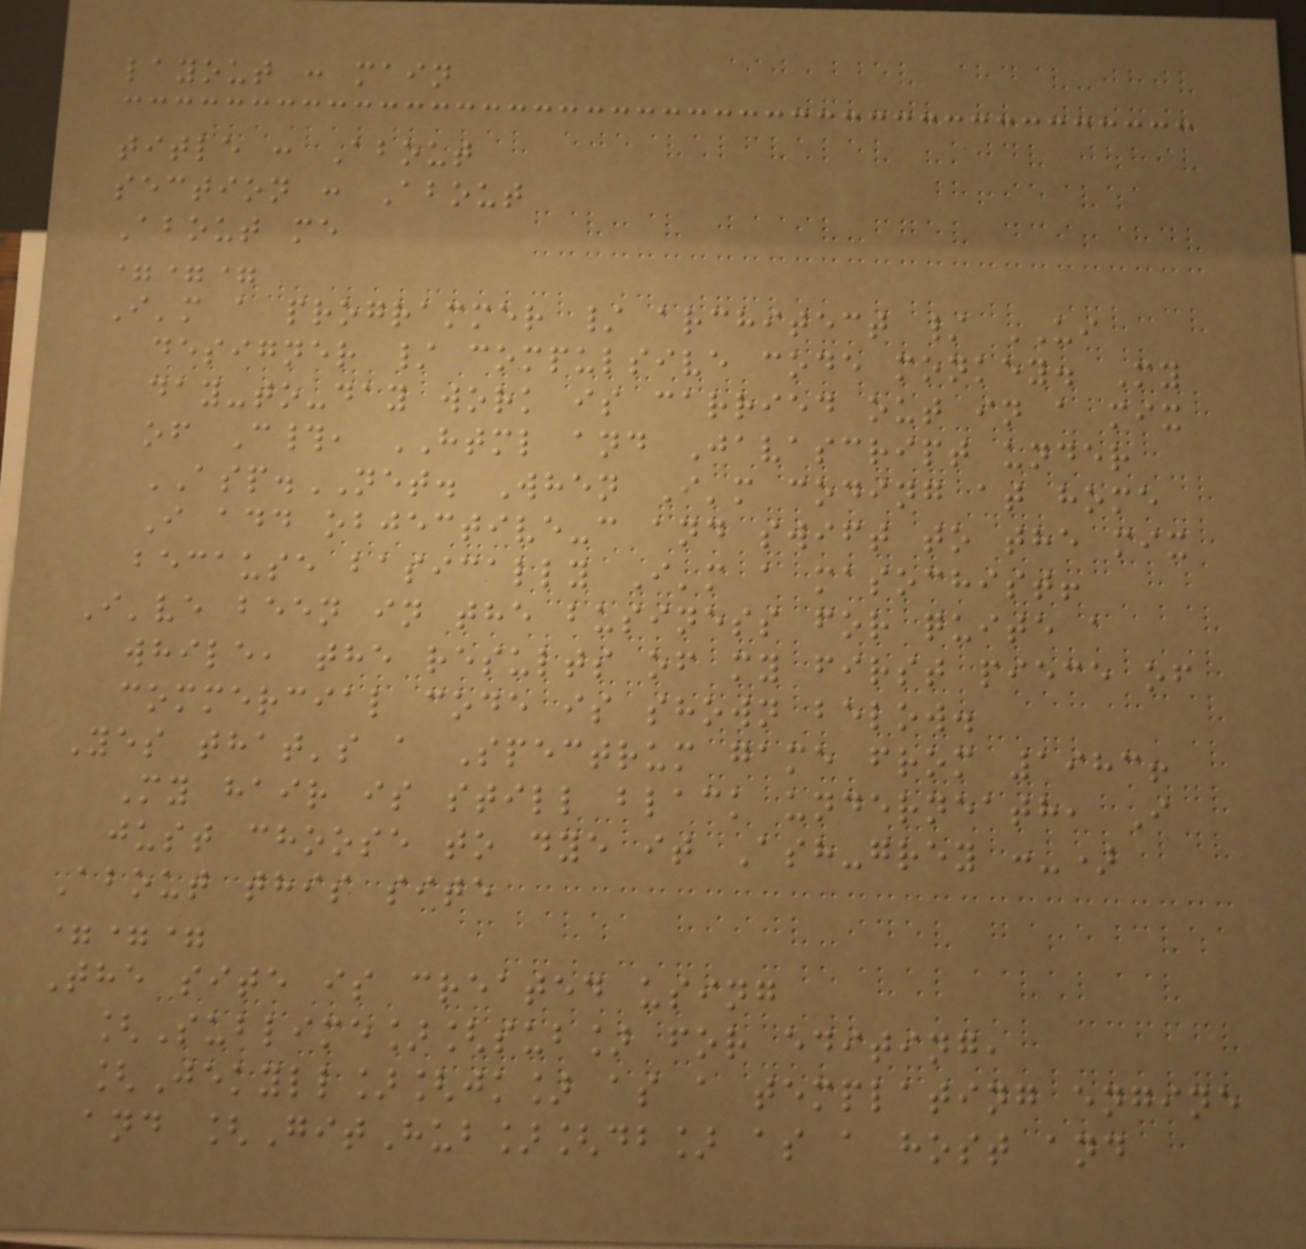layout : main
title : About
section : About
About me
===
I'm a programmer / architect / UI
designer / compulsive code monkey. My
day-to-day work is carried out in a mix
of C#, HTML and Javascript under
ASP.NET. When I'm coding at home
I add objective-c and swift to the mix
because basically I'm a masochist!
I've been in the business for quite a
while, the results of my first piece of
commercial code is shown below.
Yes that's a Spectrum game from 1983!
My hair is still black underneath, I
just choose to dye it Ash-grey :-)
About this site
===
The site is created using
[Sublime][sub] for editing,
[Jekyll][jk] as a templating engine
and [GitHub][db] as a host and
